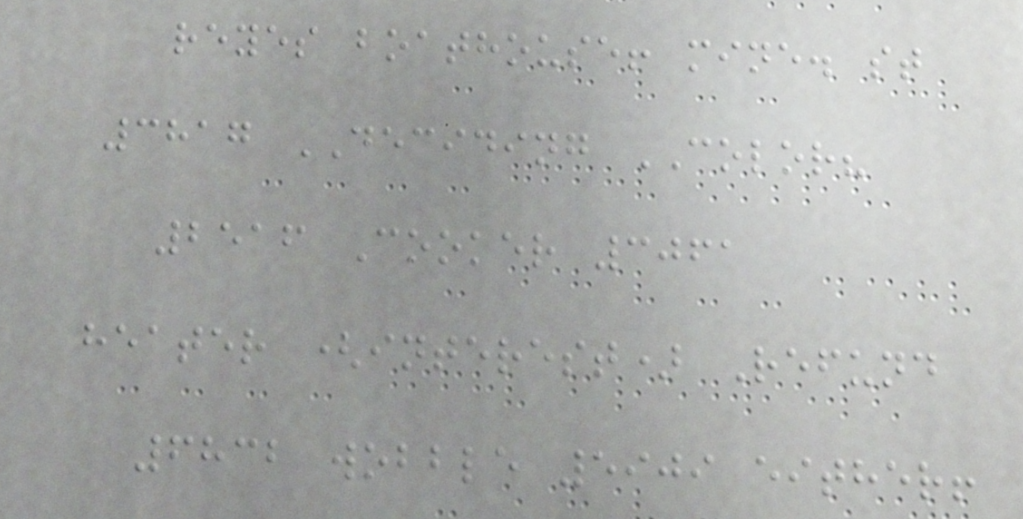reyes boathouse! mine. st
3817 DECIDING COLOR?
2516 Cooker 3061
heater (interest) Refund
6832 wobble 5909 either!
